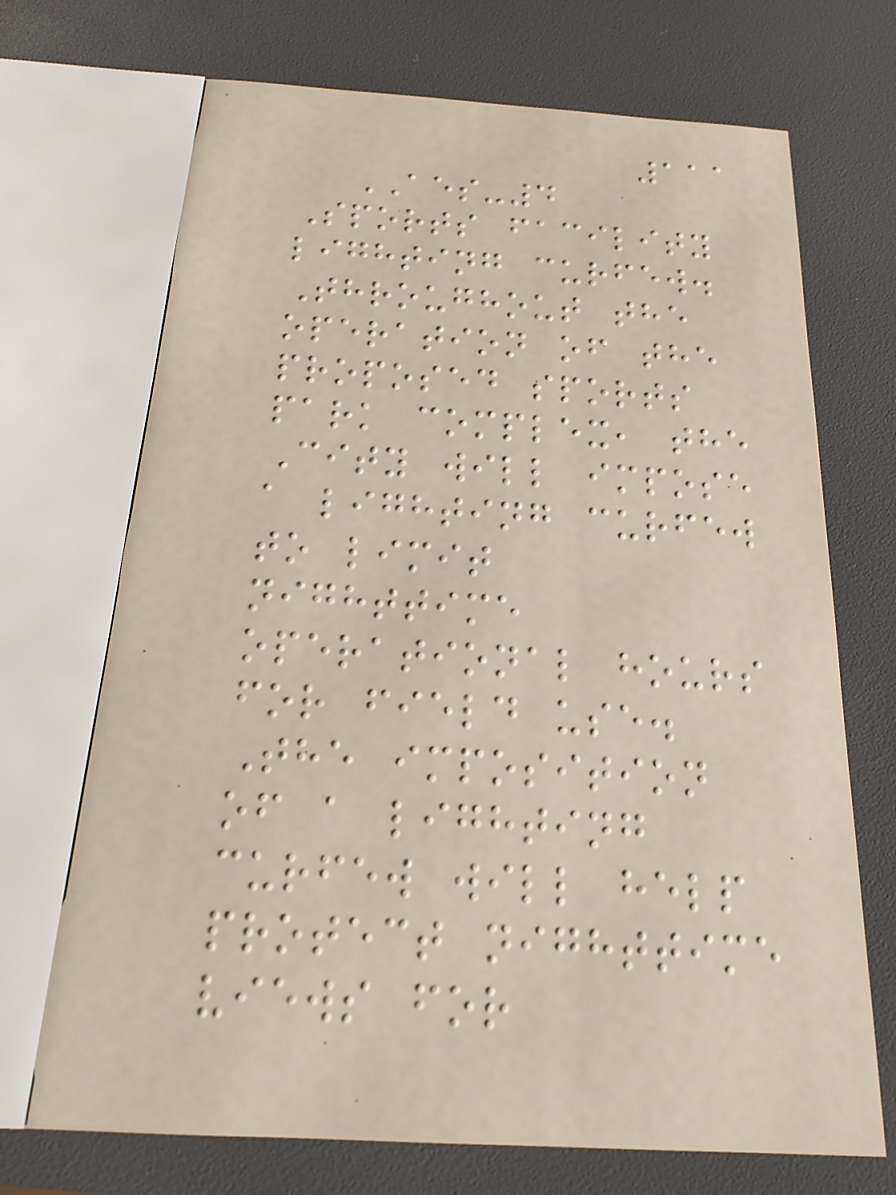111
AES-4
Sports facility
lighting curfew.
Throughout the
operation of the
proposed sports
park complex, the
City will impose
a lighting curfew
to limit
nighttime
operational hours
for field use.
The imposition
of a lighting
curfew will help
protect nighttime
views for
